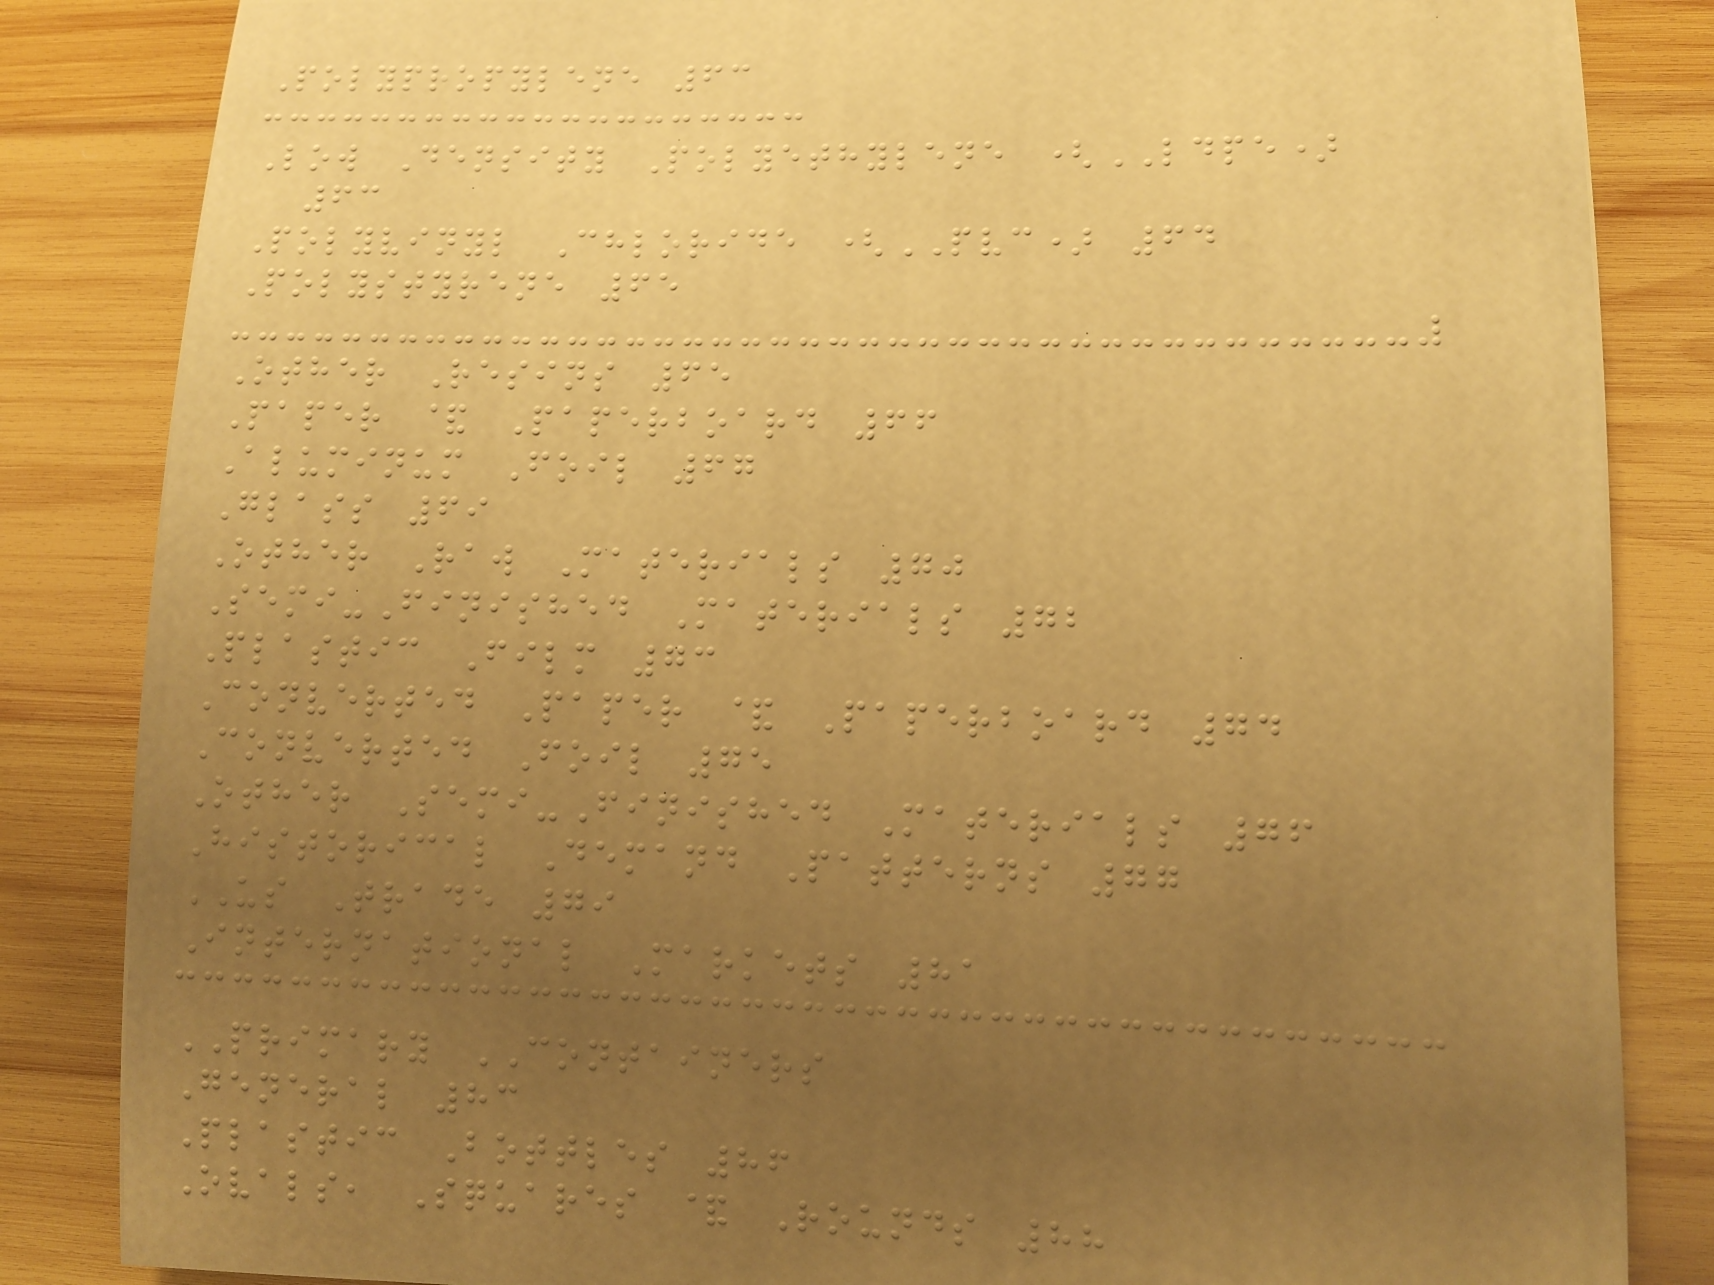Polypropylene 63
Low Density Polyethylene (LDPE)
63
Polyvinyl Chloride (PVC) 64
Polystyrene 65
Other Resins 65
Paper & Paperboard 66
Aluminum Foil 67
Glass 69
Other Raw Materials 70
Semi-Finished Materials 72
Plastic Film 73
Converted Paper & Paperboard 74
Converted Foil 75
Other Semi-Finished Materials 76
Historical Demand Patterns 77
US Trade 79
International Markets 81
PRIMARY CONTAINERS
General 83
Plastic Bottles 86
Ovals, Squares & Rounds 88
